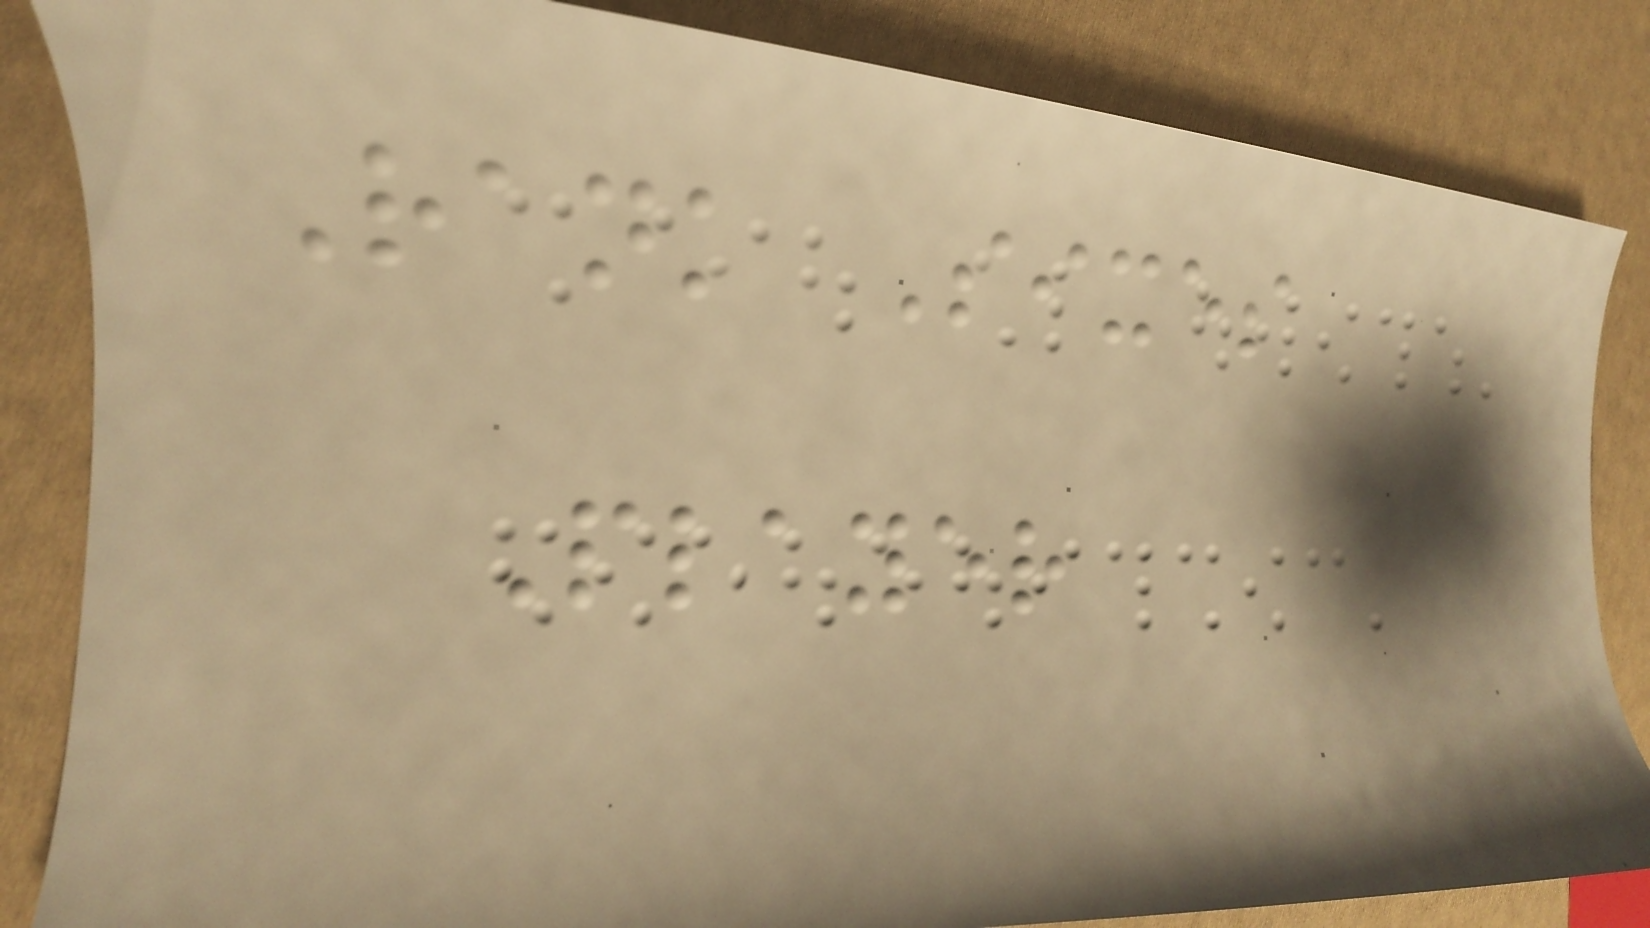Rank Sixes
Player
